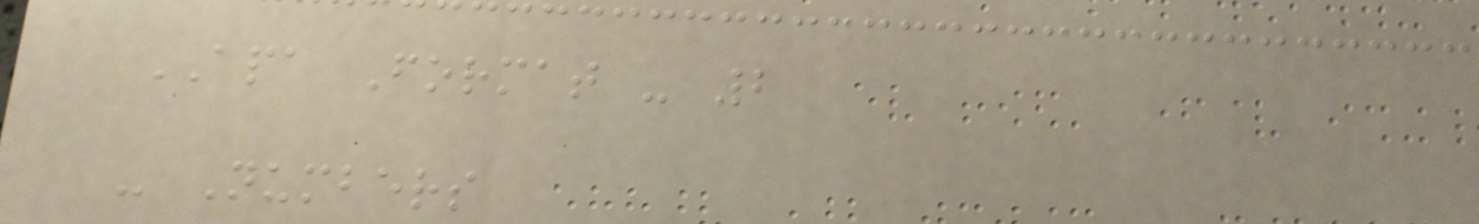APA Format - 2
- Numbers
